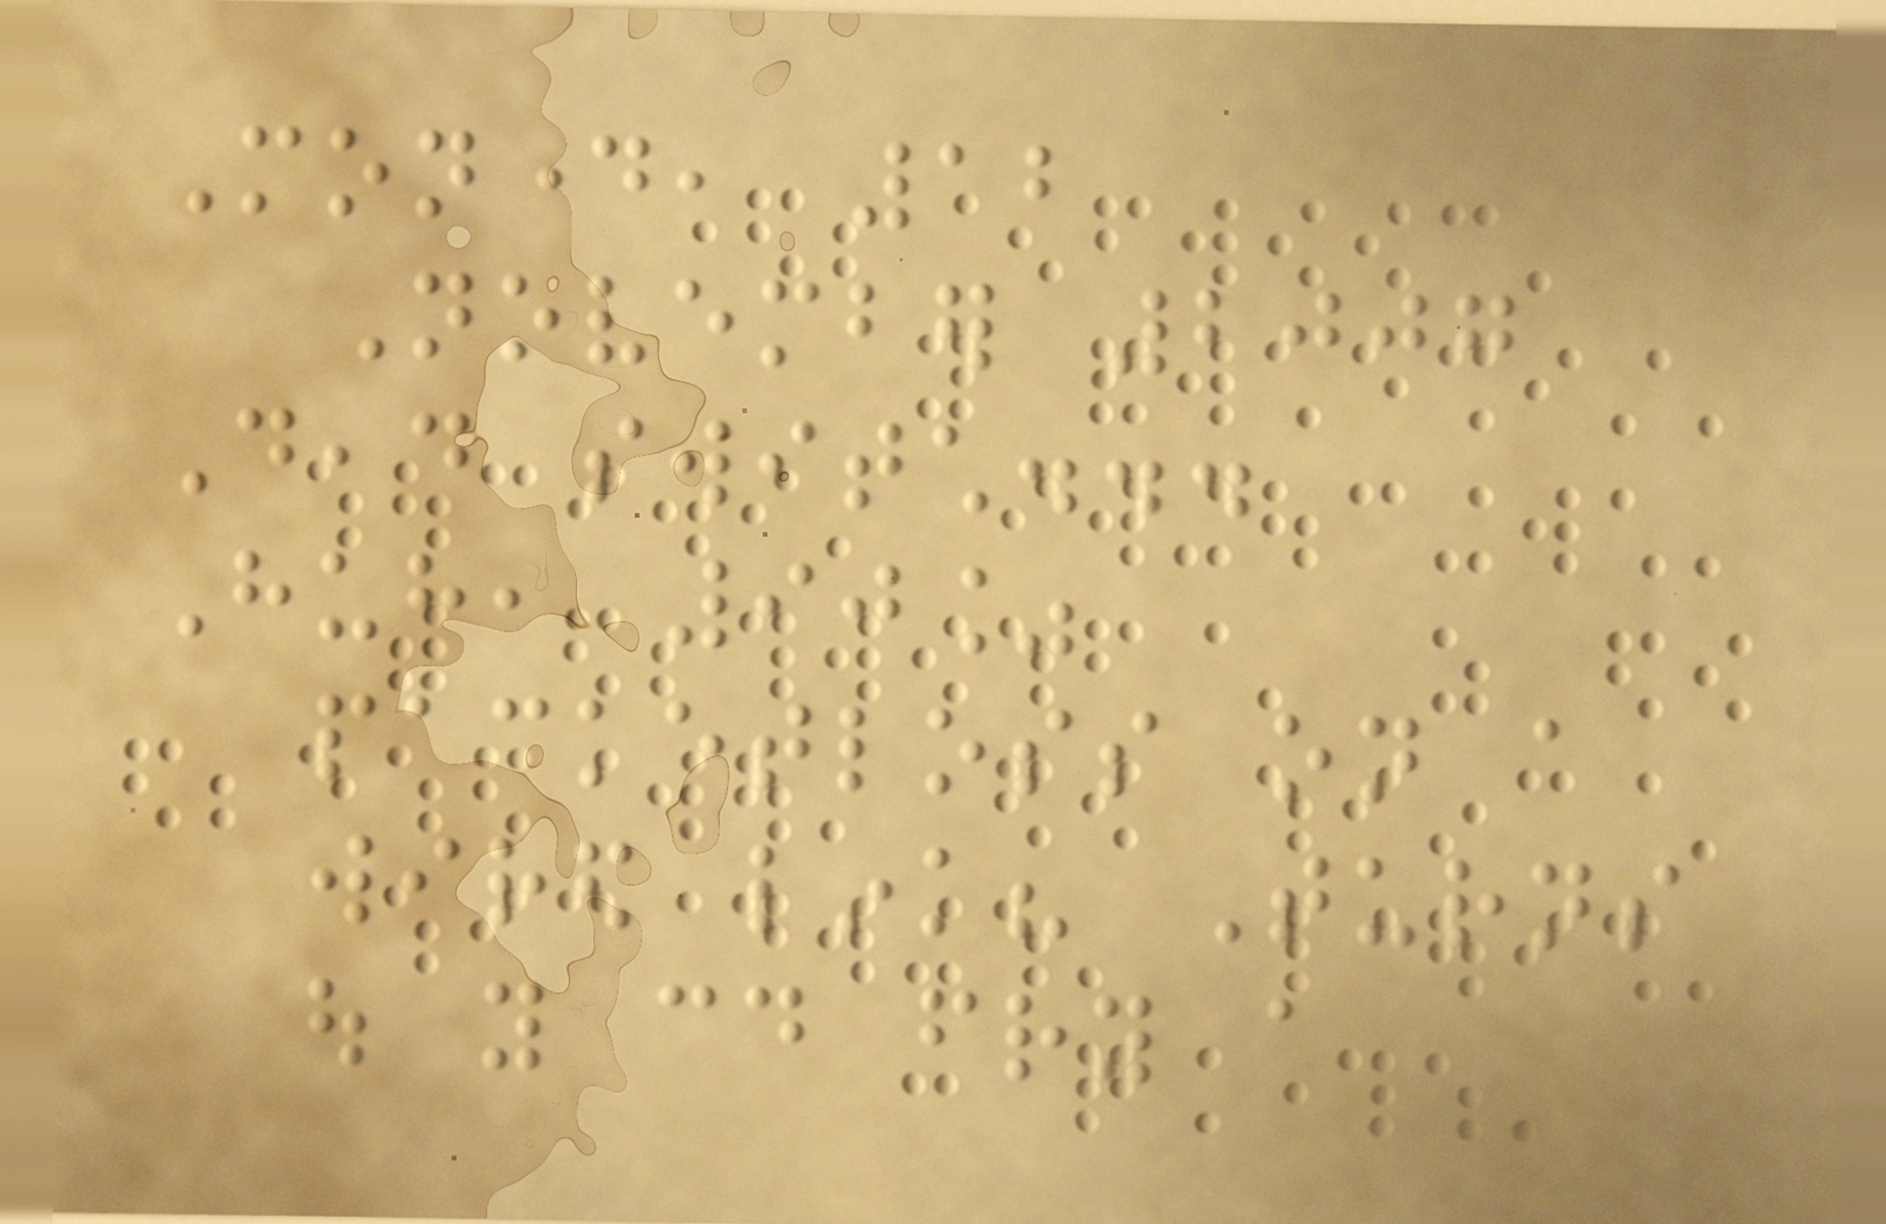Monday, 12
November 2007
Dead switch...
Huh, 90%
packetloss on a
wired link? Turns
out you could fry a
